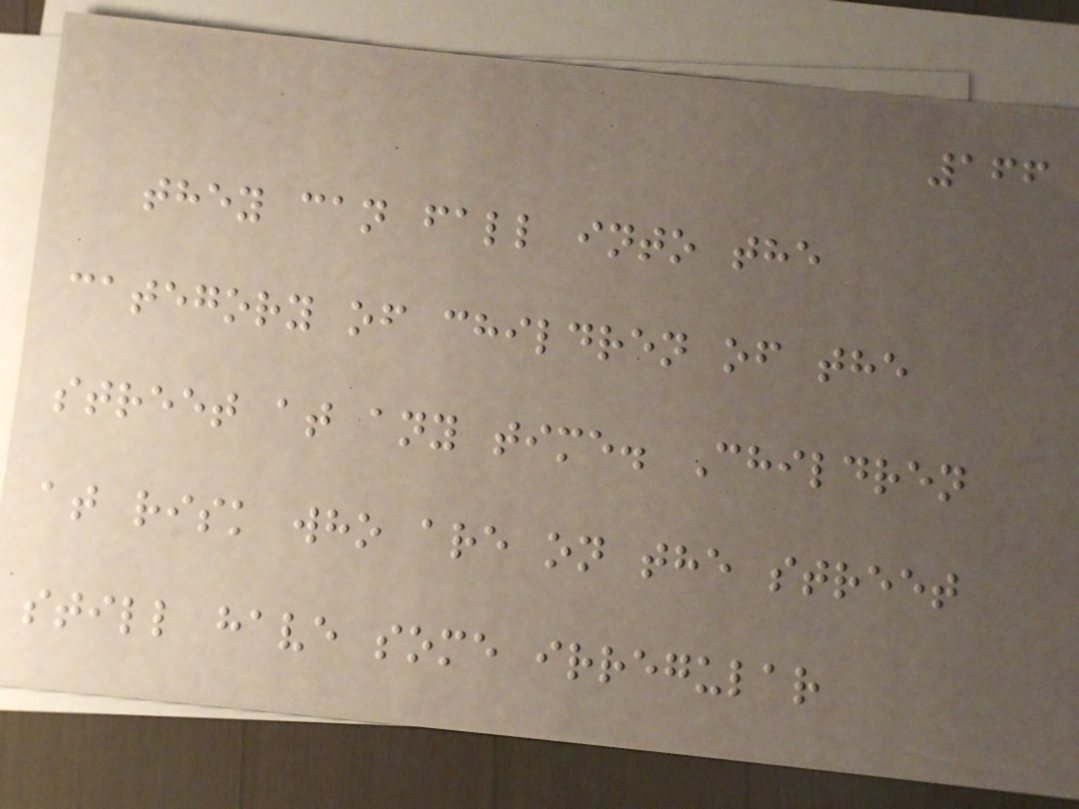166
they can fall into the
category of children of the
street at any time. Children
at risk who are on the street
still have some irregular
